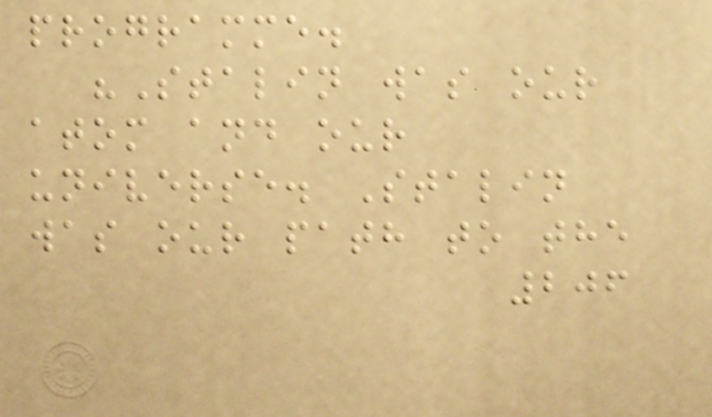programme.
"Stalin was our
atom and our
universe. Stalin
was our path to the
206
